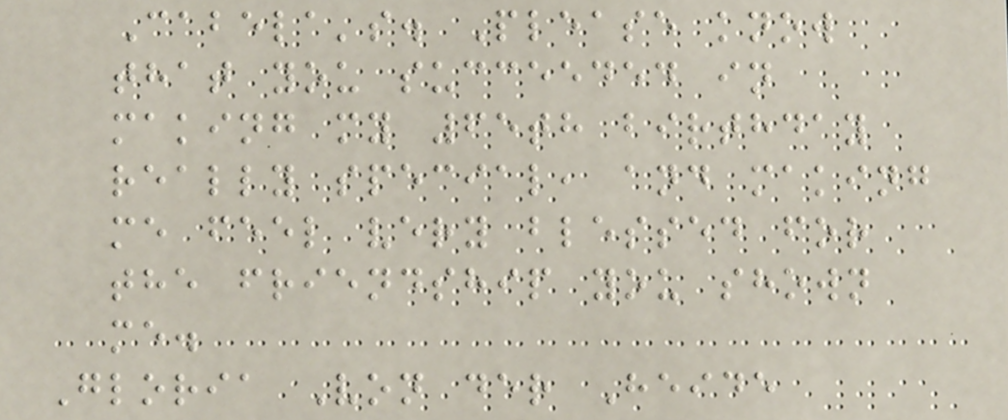Cabela's. Please know
that you succeeded in
making my 65th birthday
really special, and making
me feel very blessed for
the friendship you shown
me.
Gloria Von der Heide
